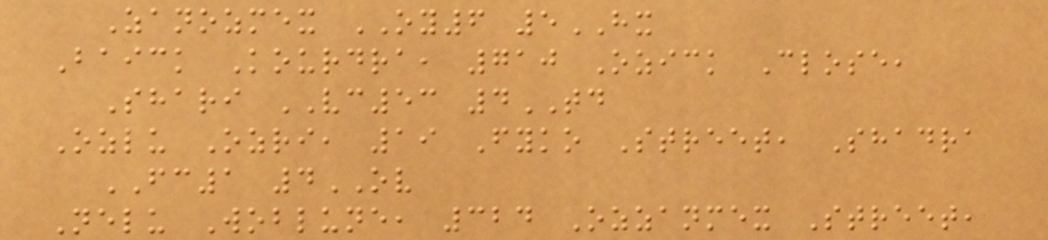Zanozmex OY6 5HX
Baick Kourdra, 710 Ozick Close,
Shari VC53 4TD
Ozlu Ozri, 19 Fyko Street, Shadra
FC1 4OV
Nelu Woblune, 324 Ozzanmex Street,
